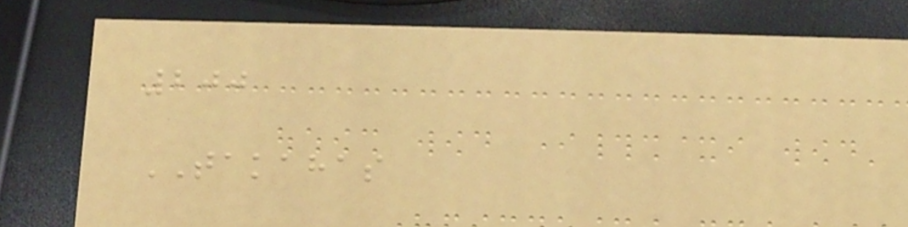200
TAKAHAS
